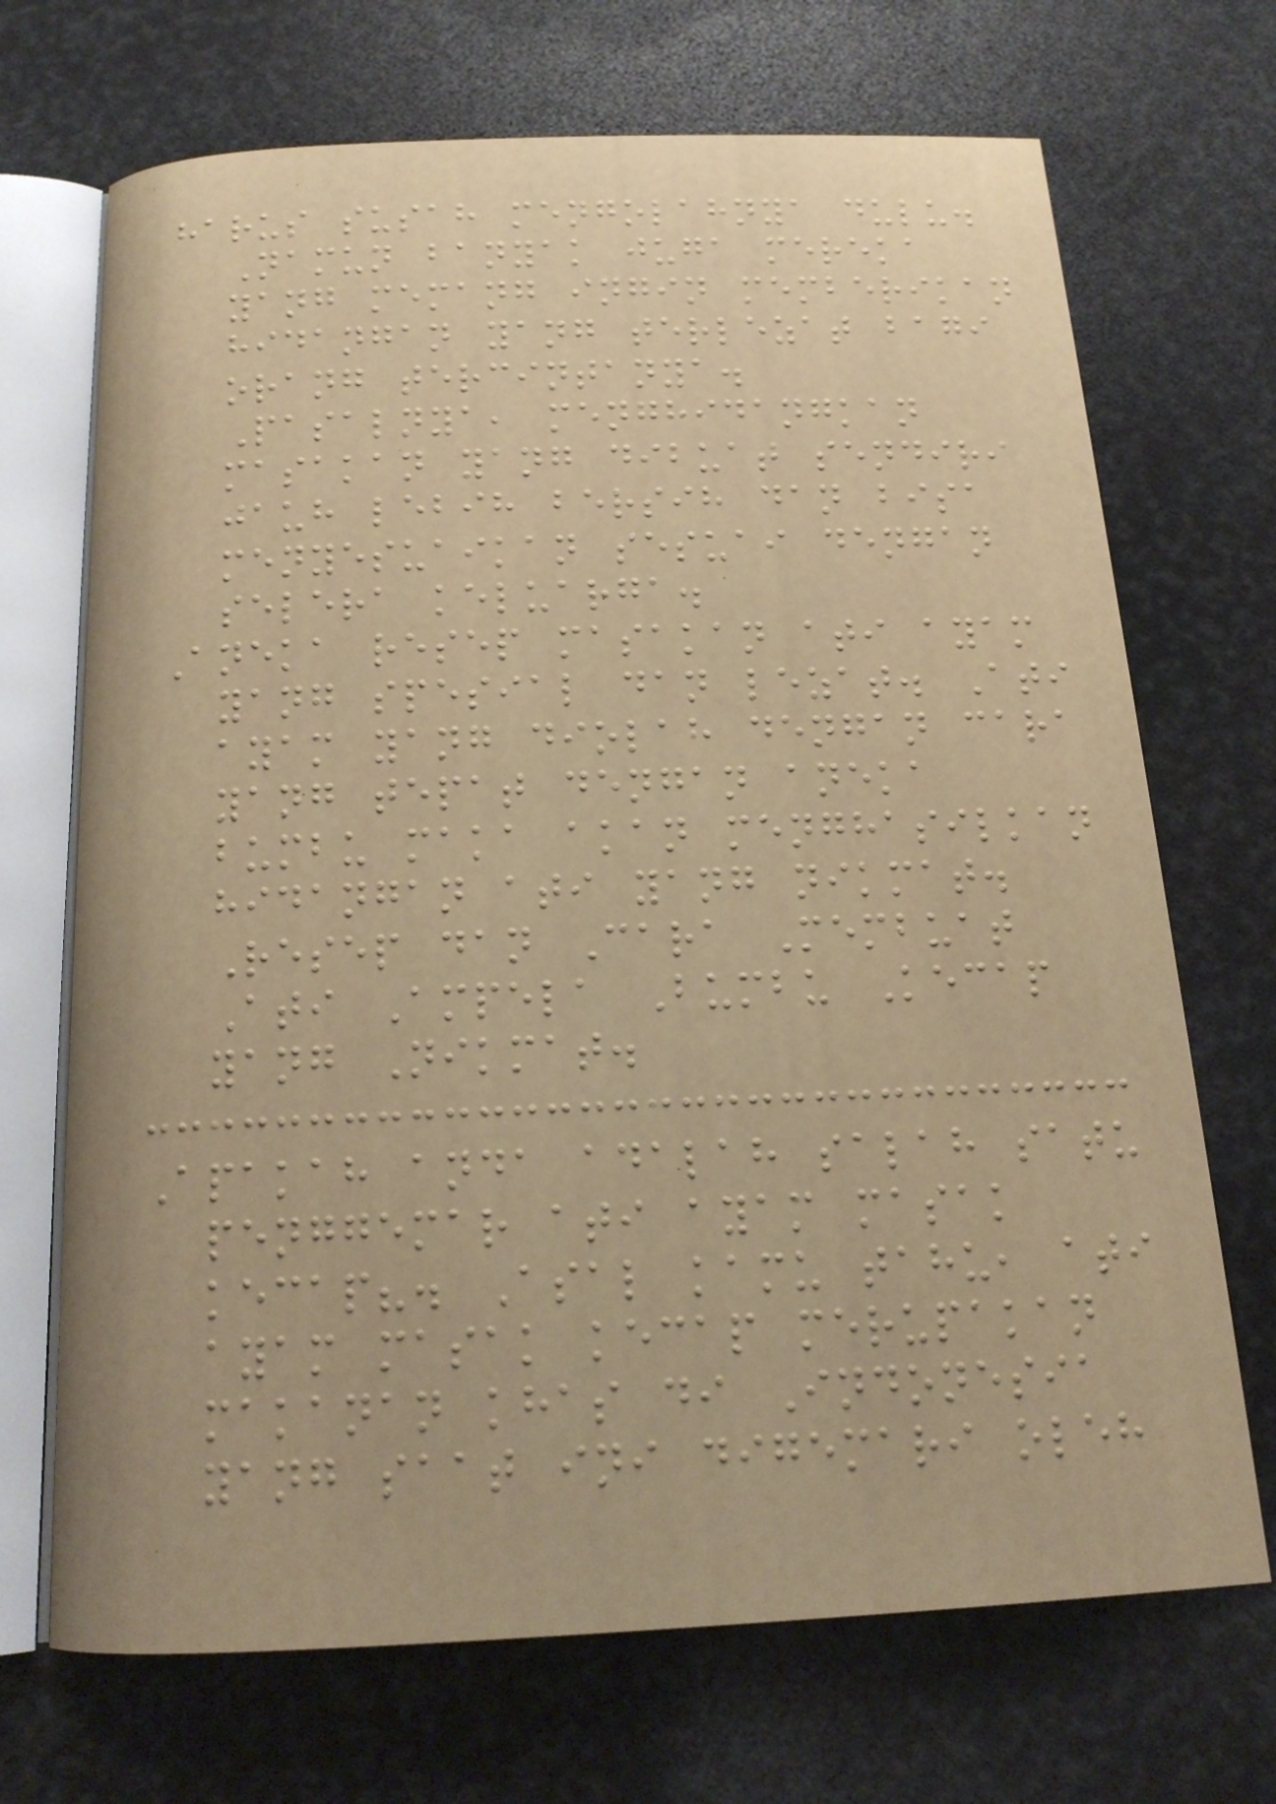harus susah mengolahnya dulu.
Namun banyak juga mereka
yang memang ingin memberikan
hidangan yang terlezat bagi
orang tercintanya.
Pasalnya, menghidangkan
masakan yang dibuat sendiri
jauh lebih bersih dan bisa
menyesuaikan sesuai dengan
selera keluarga.
Aneka resep masakan ati ayam
yang spesial dan lezat. Ati
ayam yang diolah dengan cara
yang tepat dengan aneka
bumbu maka akan menghasilkan
hidangan ati yang nikmat.
Resep dan Cara Membuat
Ati Ampela Bumbu Kecap
yang Nikmat.
Apakah anda adalah salah satu
penggemar ati ayam masak
kecap?. Asal kamu tahu, ati
ayam masak kecap merupakan
makanan khas di Indonesia
yang saat ini digemari oleh
